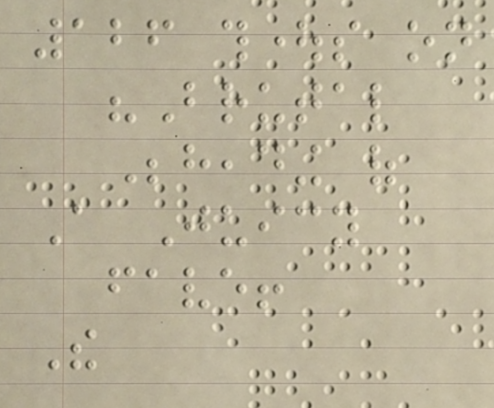126 thoughts on
"Brutal
Beheading of
A Juicy
fave!
The
